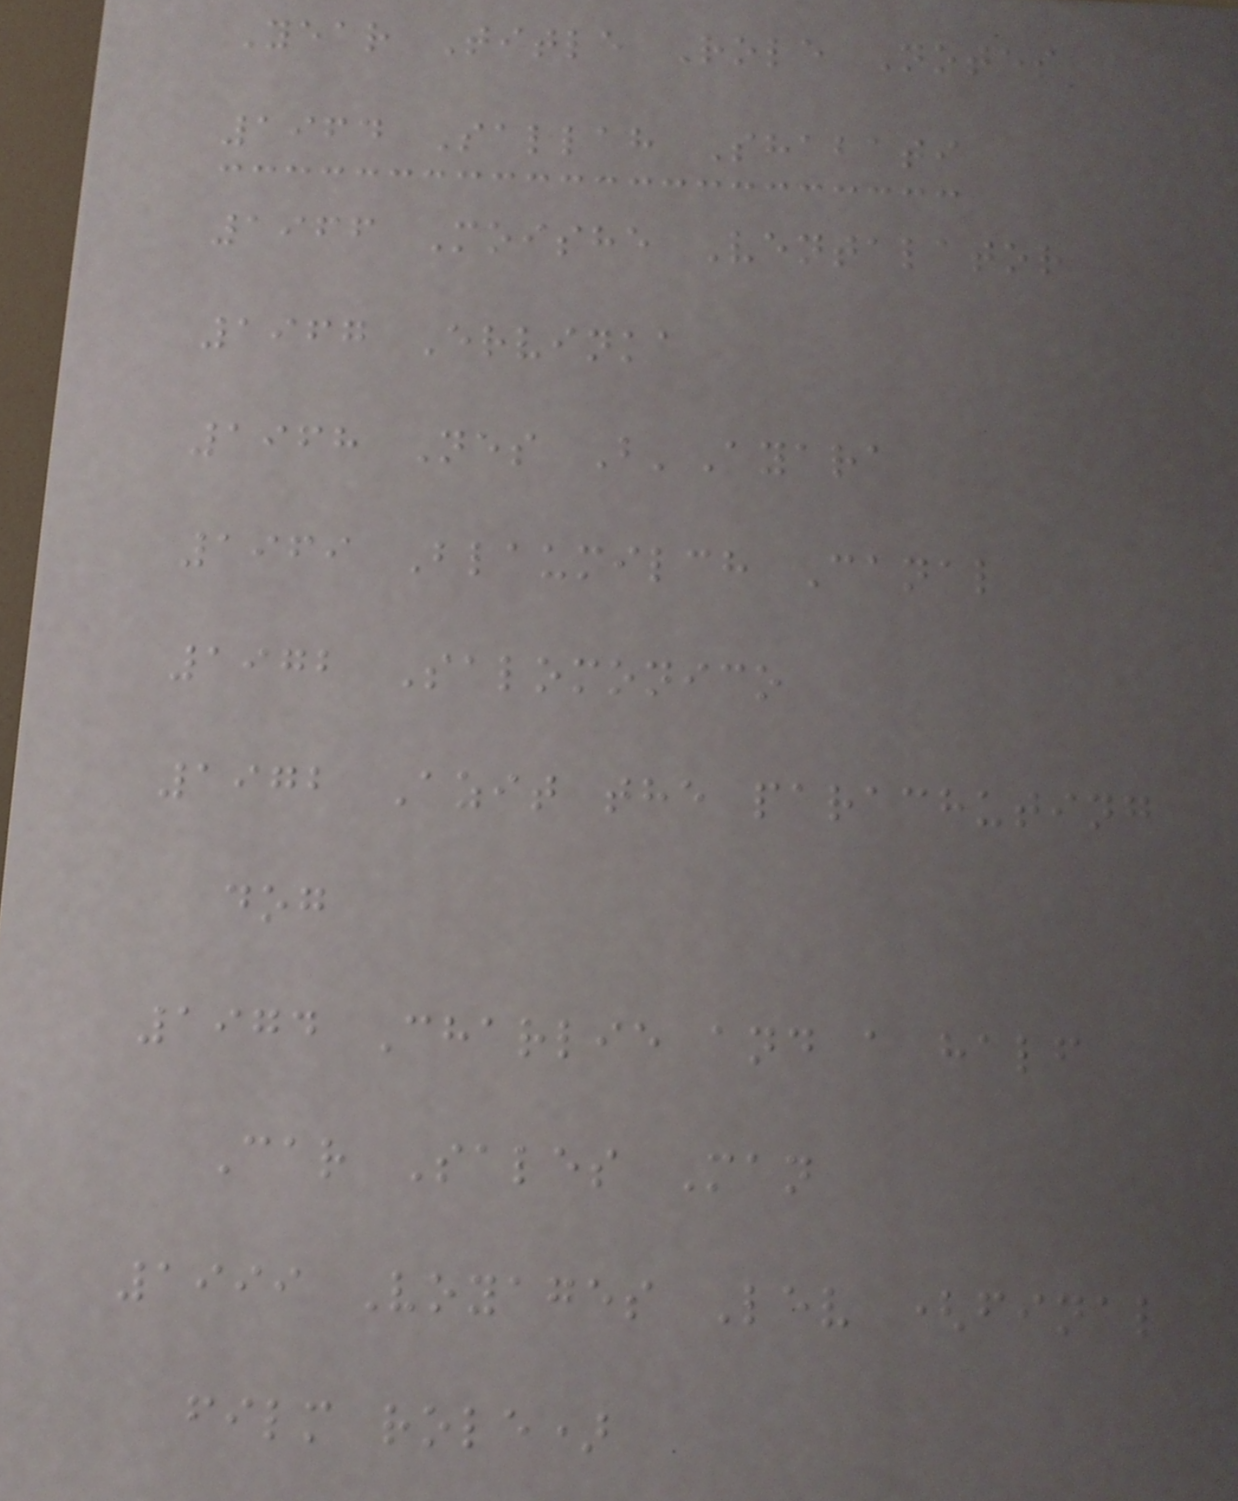Year Title Role Notes
1964 Sallah Shabati
1966 Moishe Ventalator
1967 Ervinka
1968 Nes B'Ayara
1969 Blaumilch Canal
1972 Salomonico
1972 Azit the parachuting
dog
1974 Charlie and a half
Car Sales Man
1999 Voyages Lev (final
film role)
